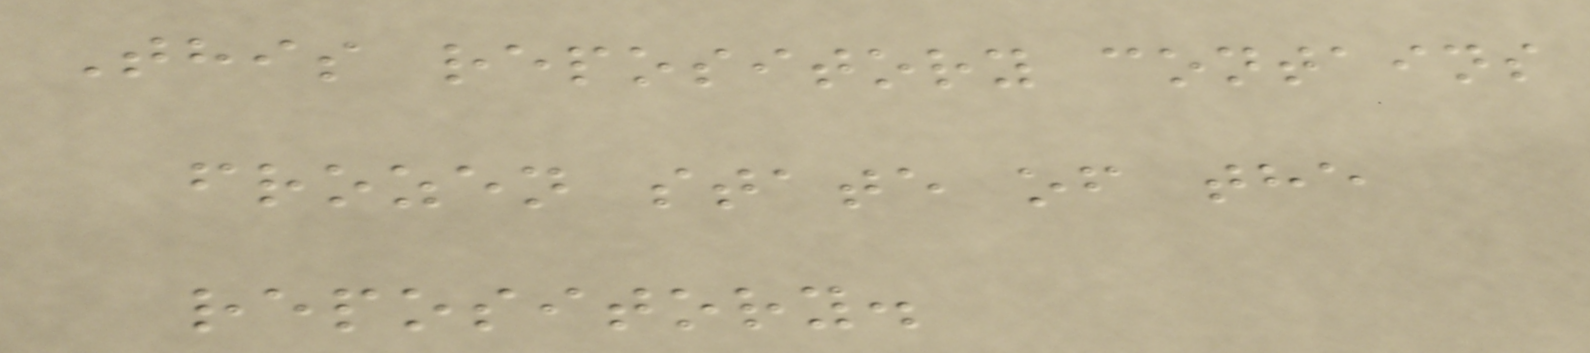This repository contains
frozen state of the
repository.
